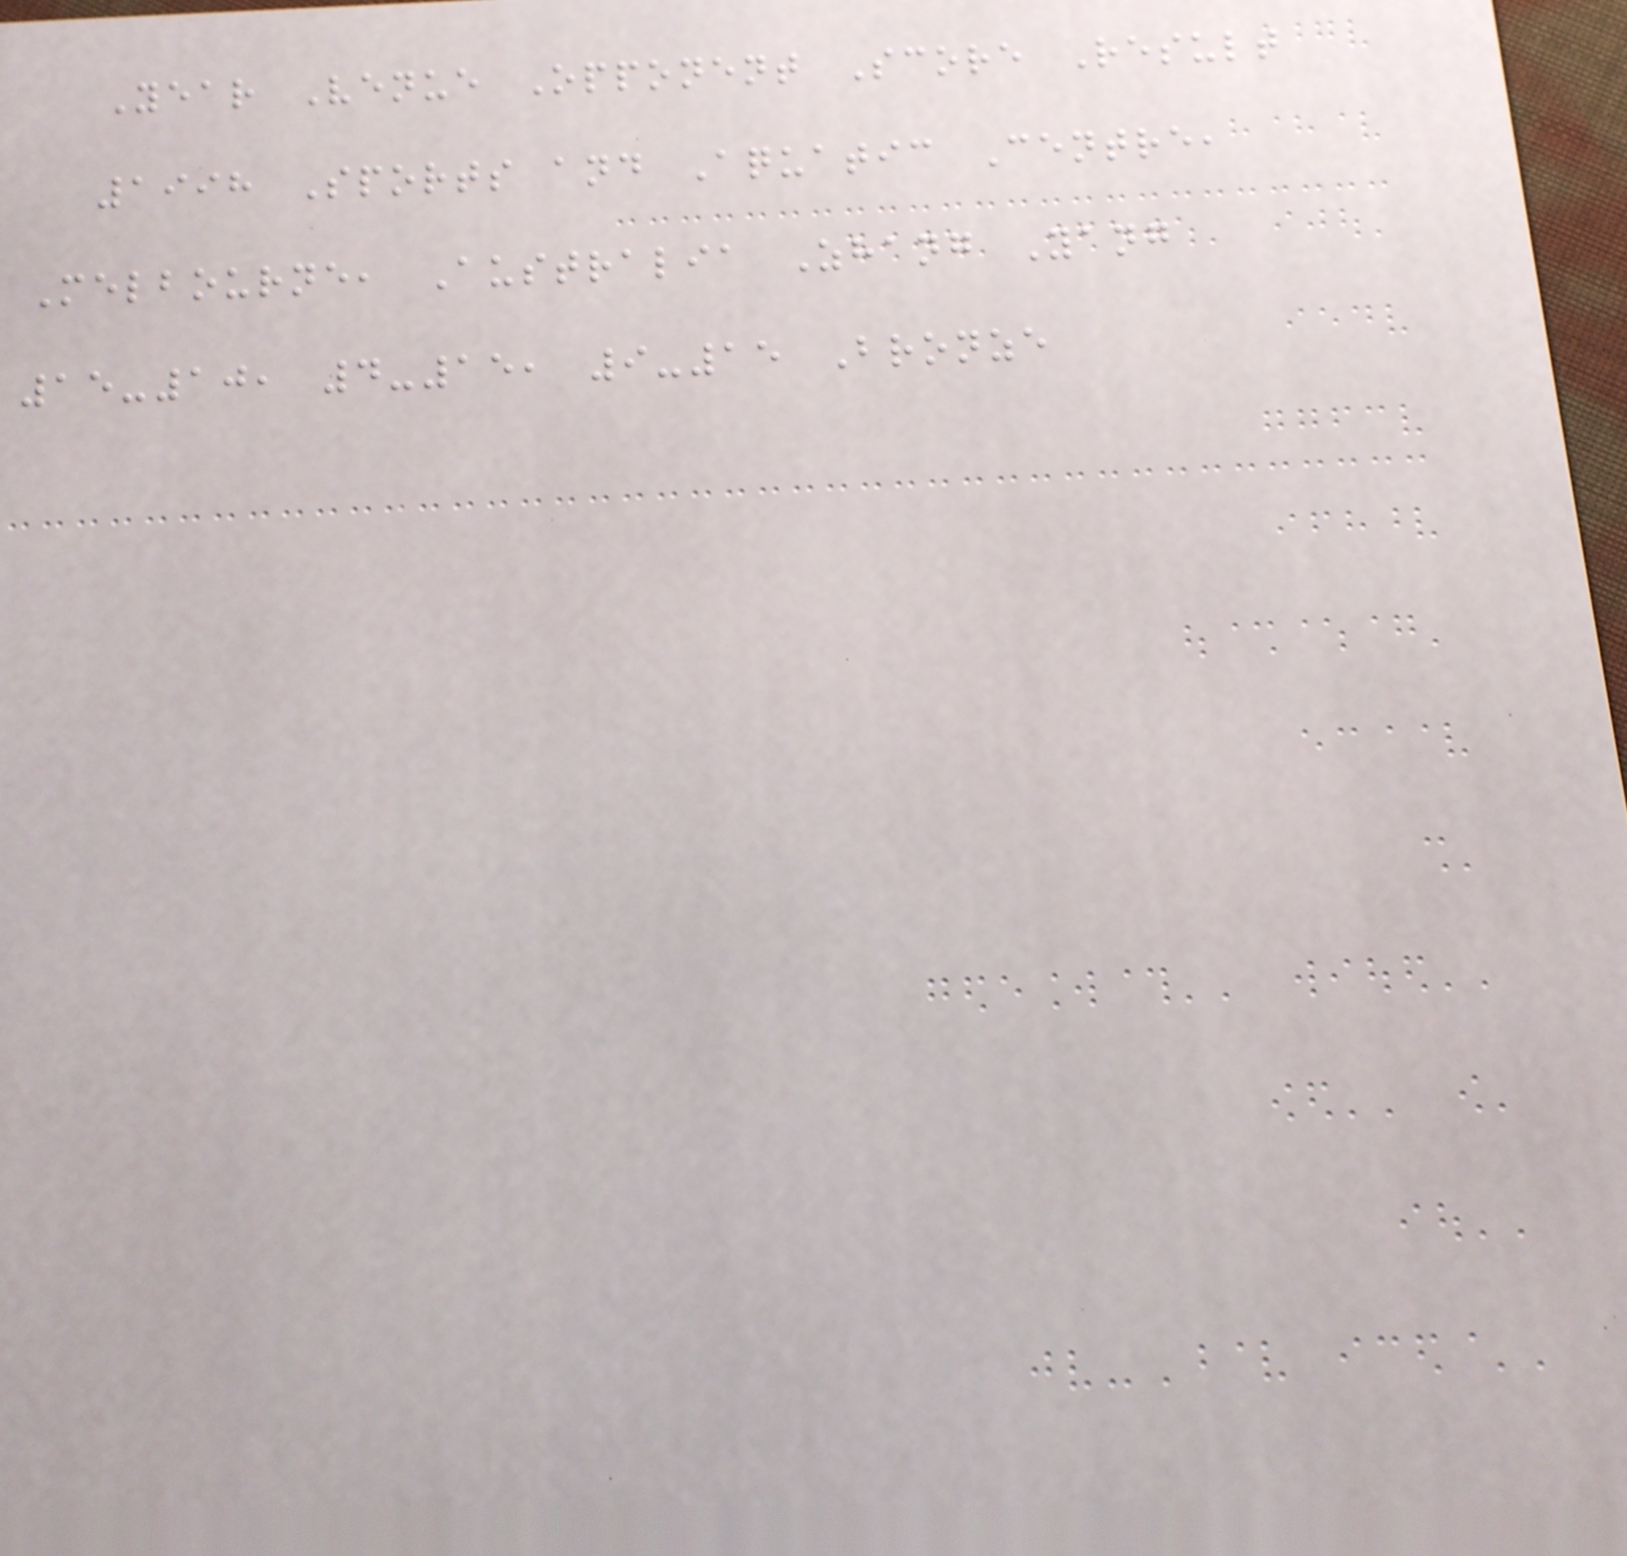Year Venue Opponent Score Result
1998 Sports and Aquatic Centre,
Melbourne, Australia Zhang Yang
15-10, 4-15, 9-15 Bronze
